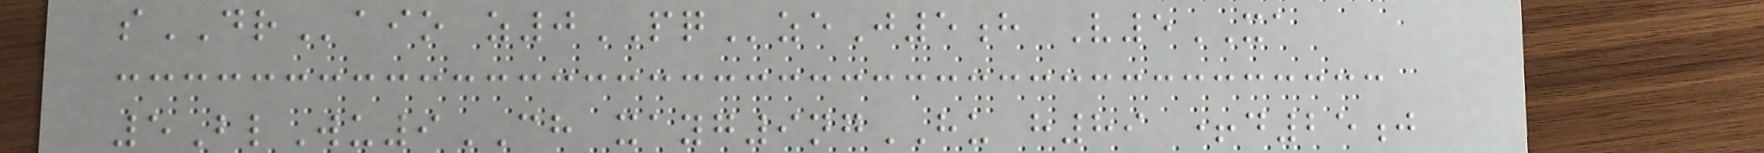sDRaio z0PQzeJ5h V5XA
5BlWu9CH xayg9ngHU h89 +d25j
